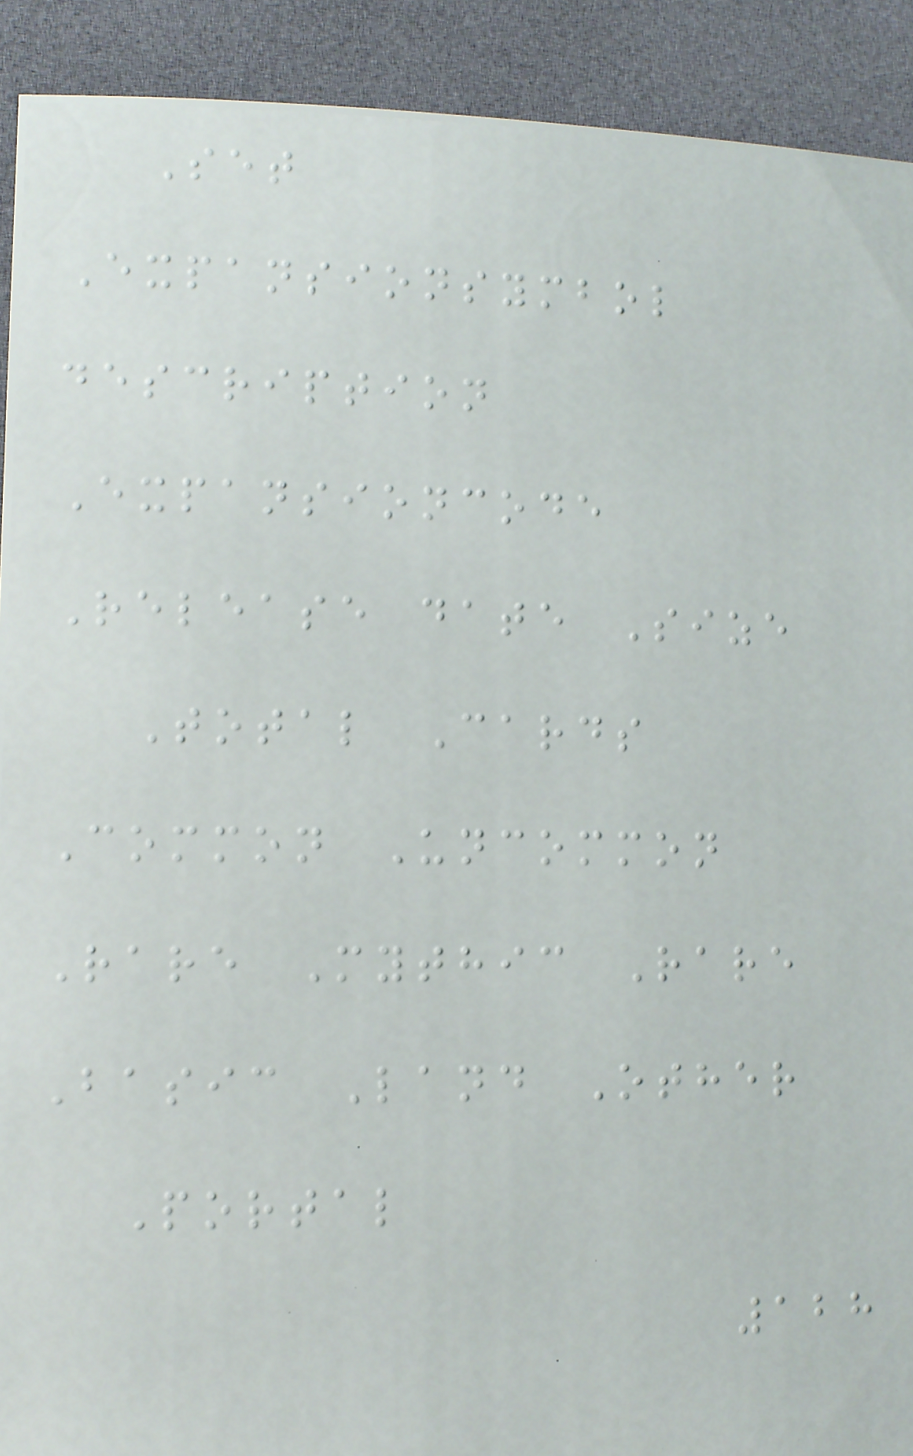Set
Expansionsymbol
description
Expansioncode
Release date Size
Total Cards
Common Uncommon
Rare Mythic Rare
Basic Land Other
Portal
128
